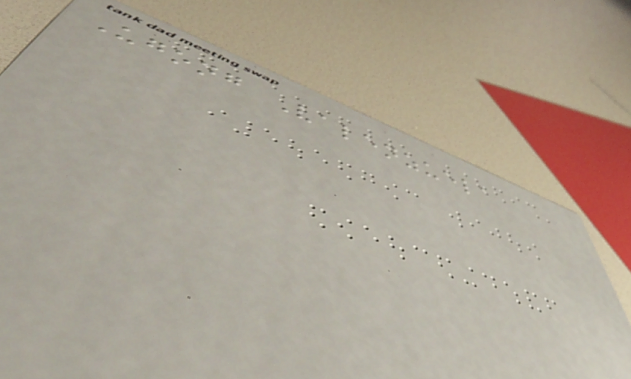Ugong Valenzuela
